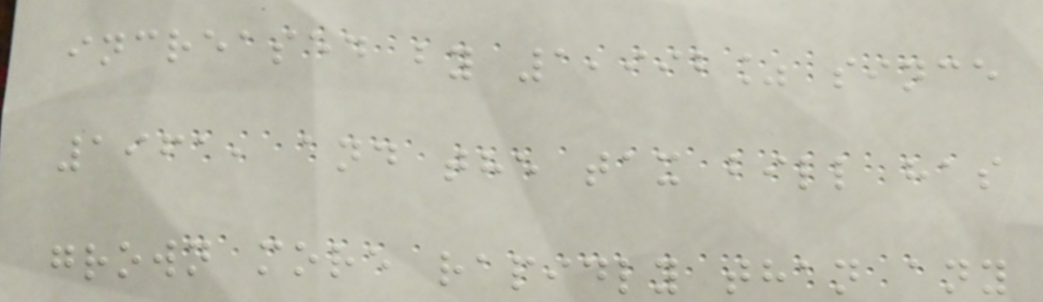increased by 1,992% since
1961, and the tax bill has
grown more rapidly than any
